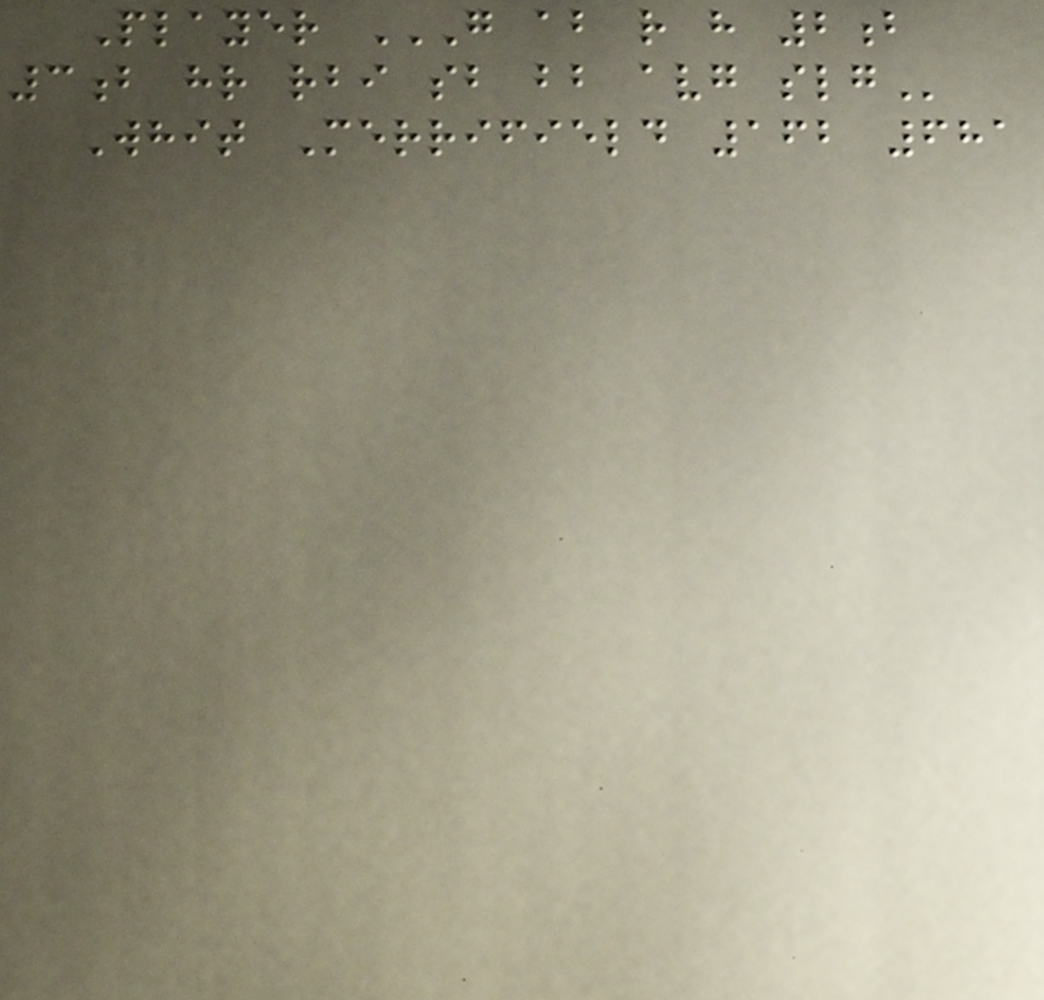Player G AB R H 2B
3B HR RBI SB BB AVG SLG
Whit Merrifield 162 681
